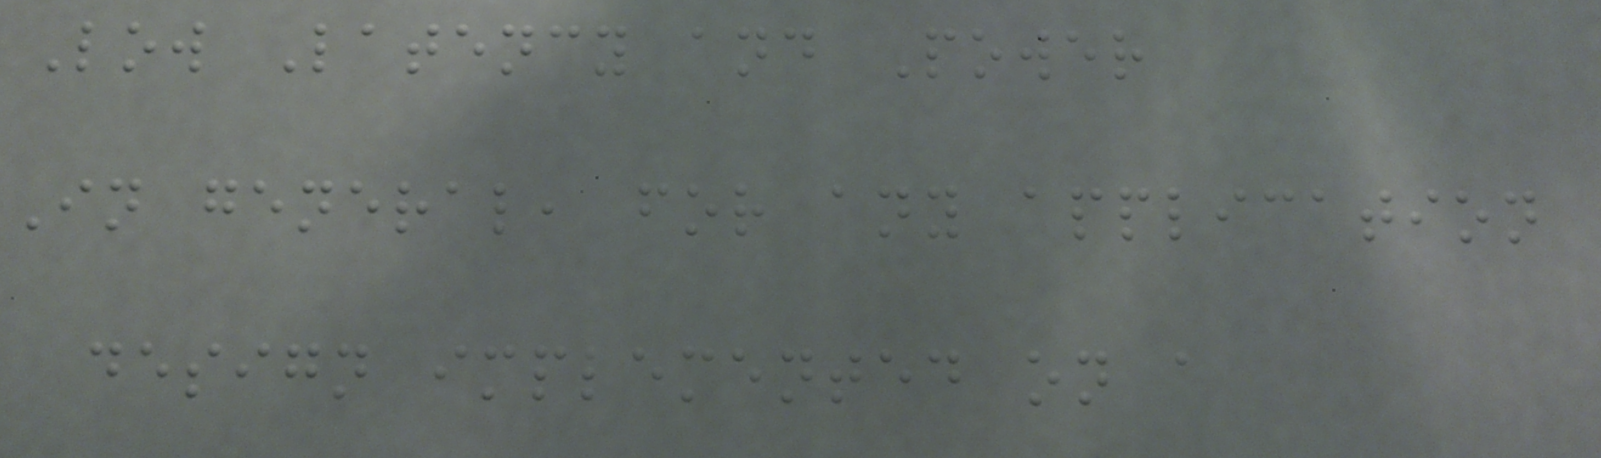Low Latency and Power
In general, for any application
design implemented on a
